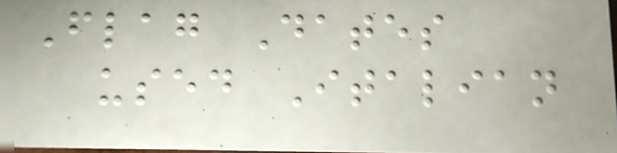Flag Dates
used Italian
